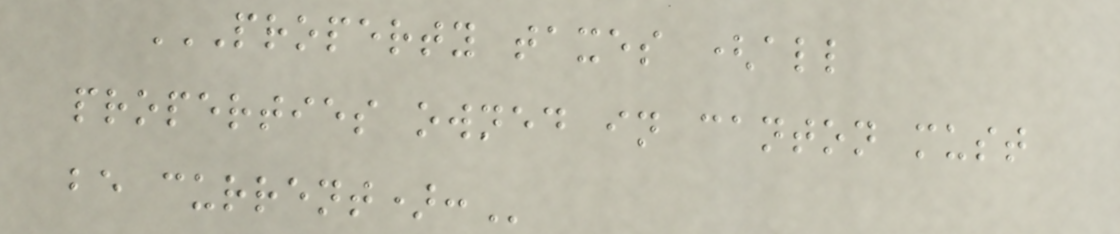PROPERTY TAXES (ALL
PROPERTIES OWNED IN CANTON MUST
BE CURRENT):
